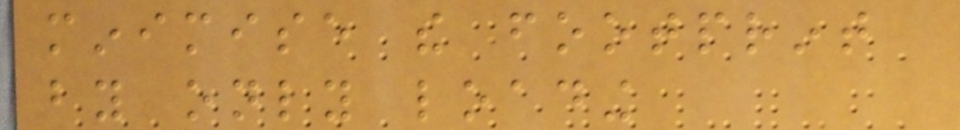minimise the footprint
by only loading
